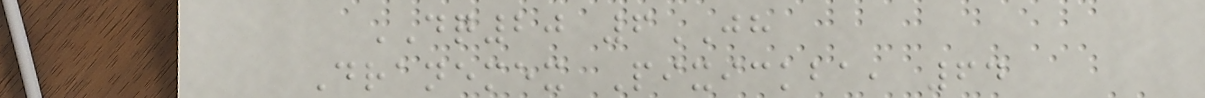DQ20 6JH
Dranemex Pixickba, 64
